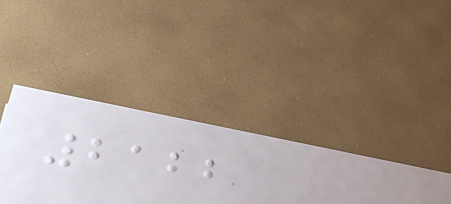2122
